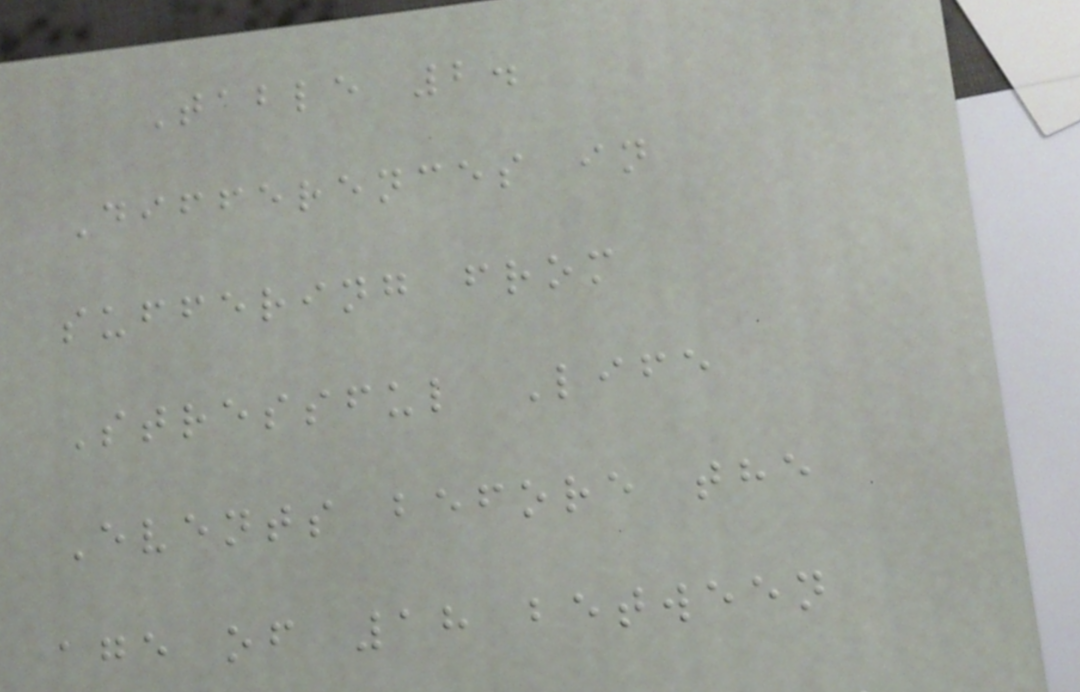Table 2.
Differences in
suffering from
Stressful Life
Events before the
age of 18 between
